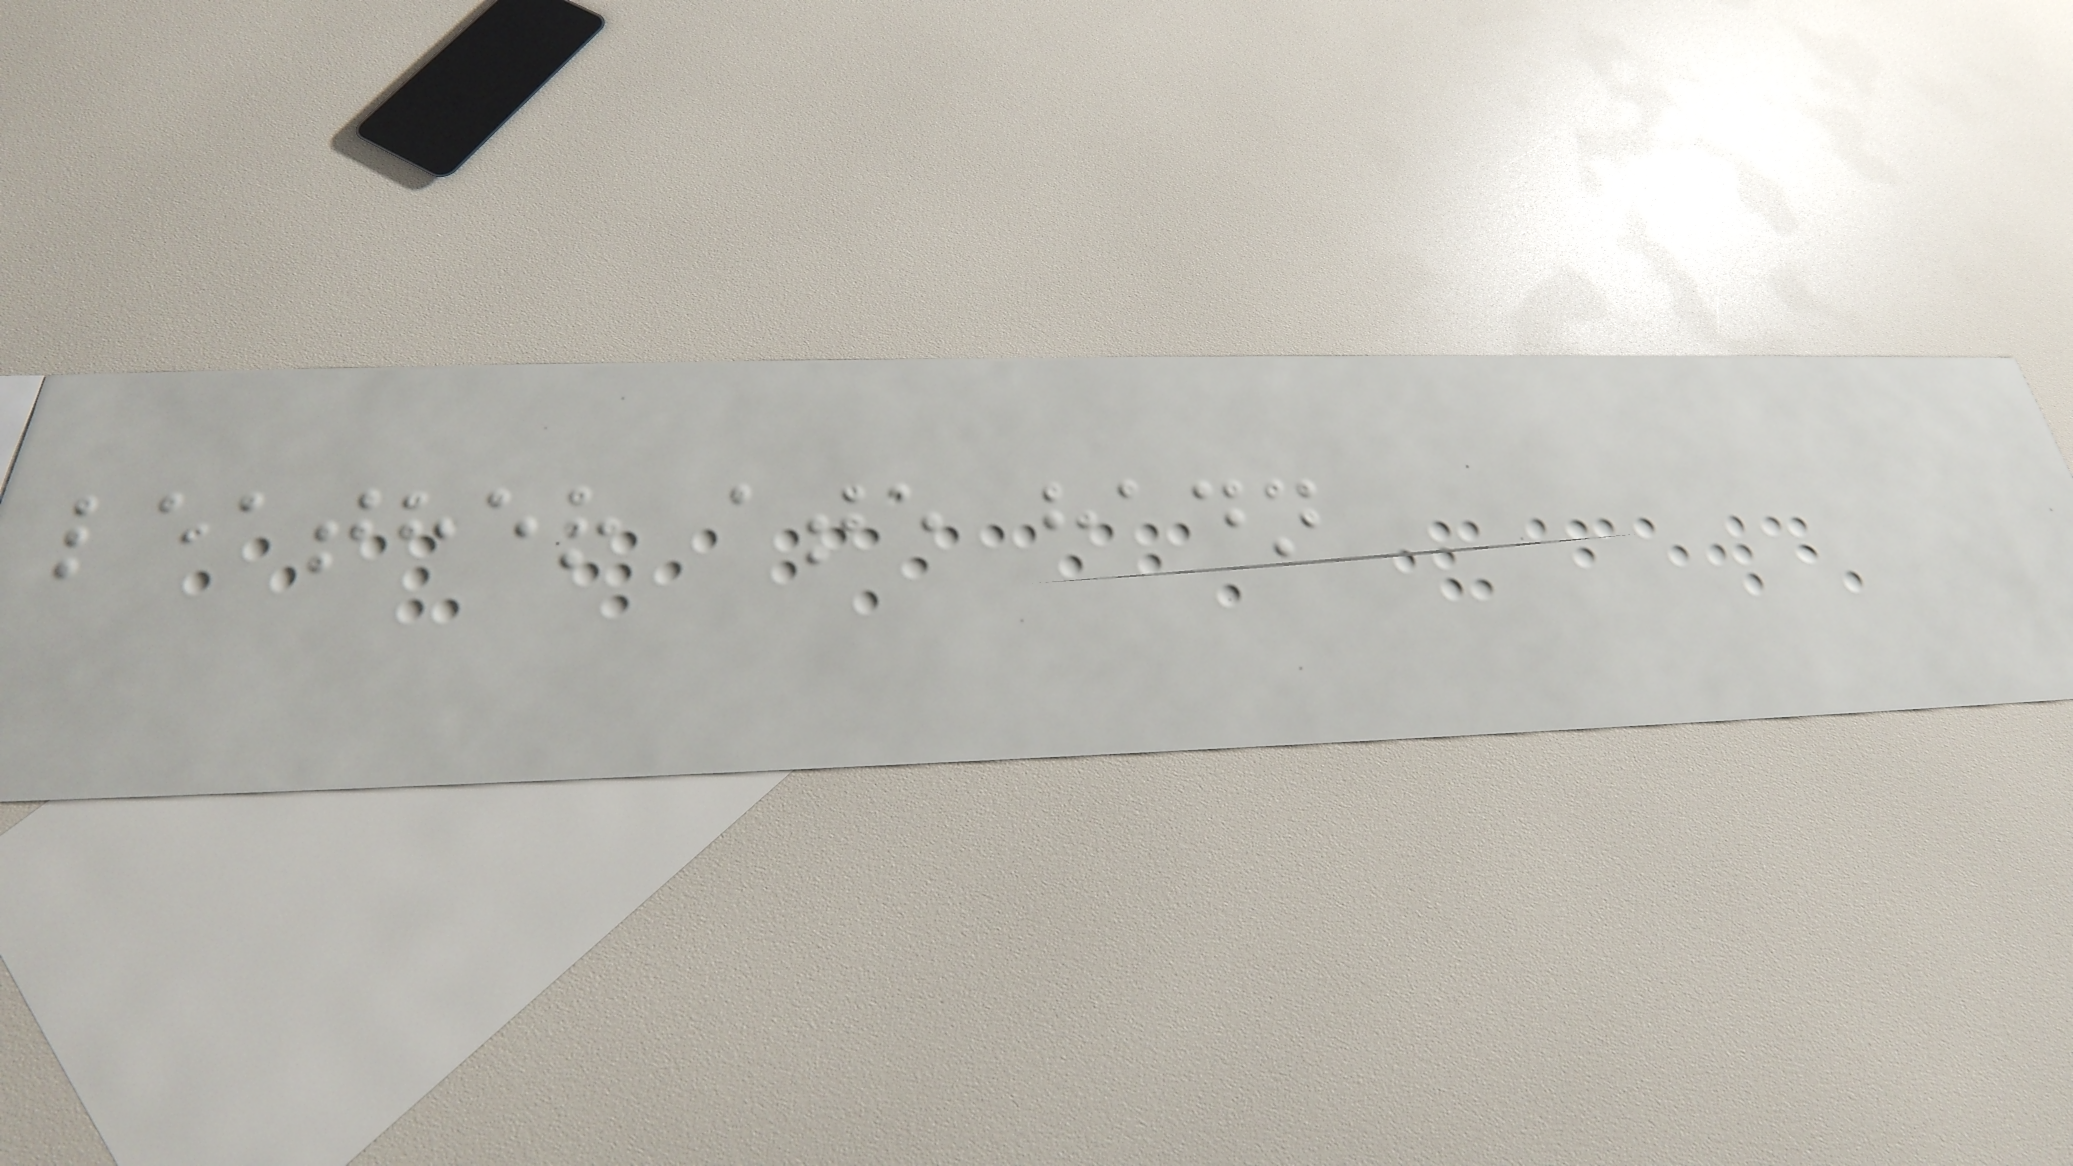leather ate hadn
